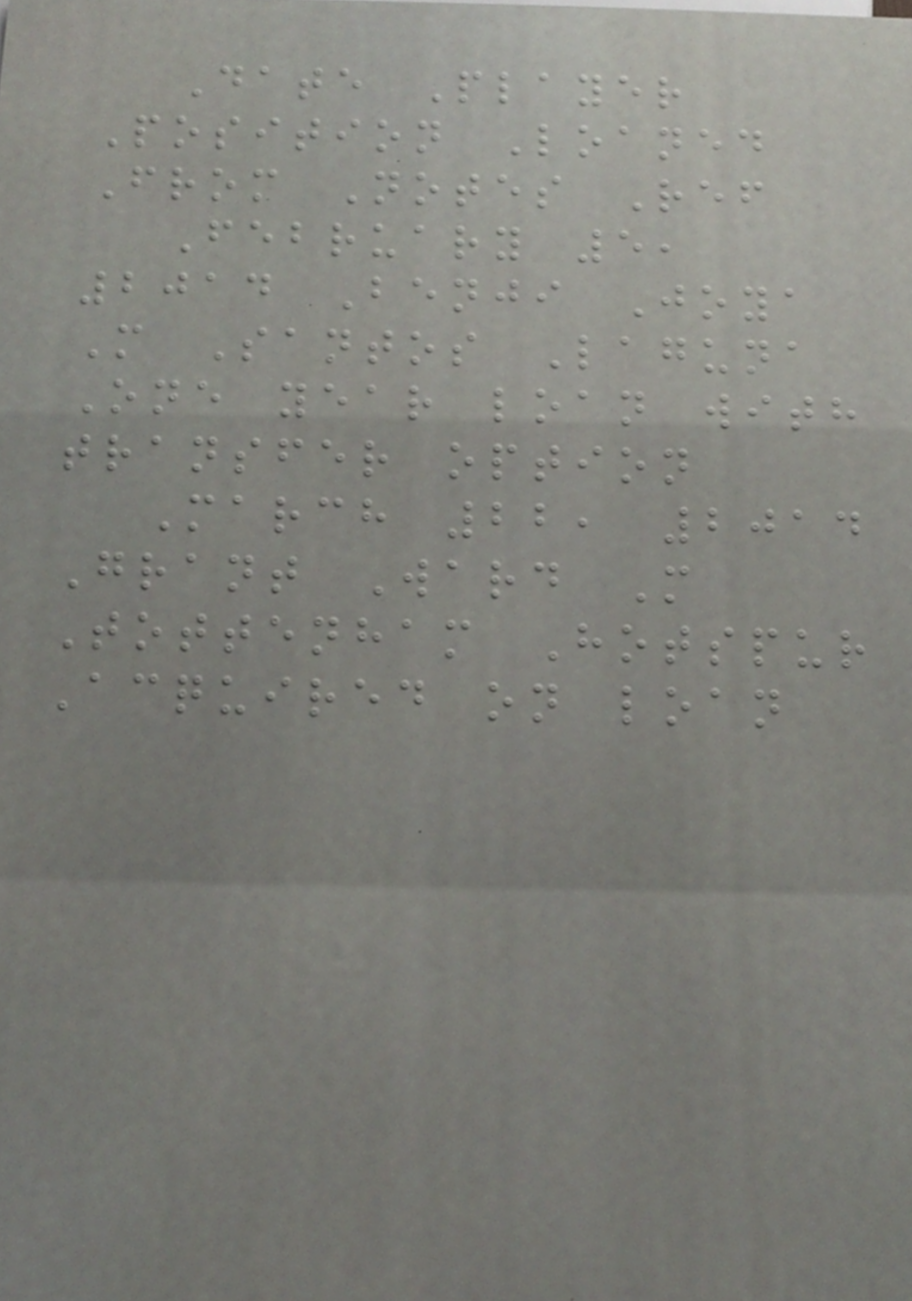Date Player
Position Loaned
From Notes Ref
February 5,
2014 Benji Joya
M Santos Laguna
One year loan with
transfer option
March 22, 2014
Grant Ward M
Tottenham Hotspur
Acquired on loan
